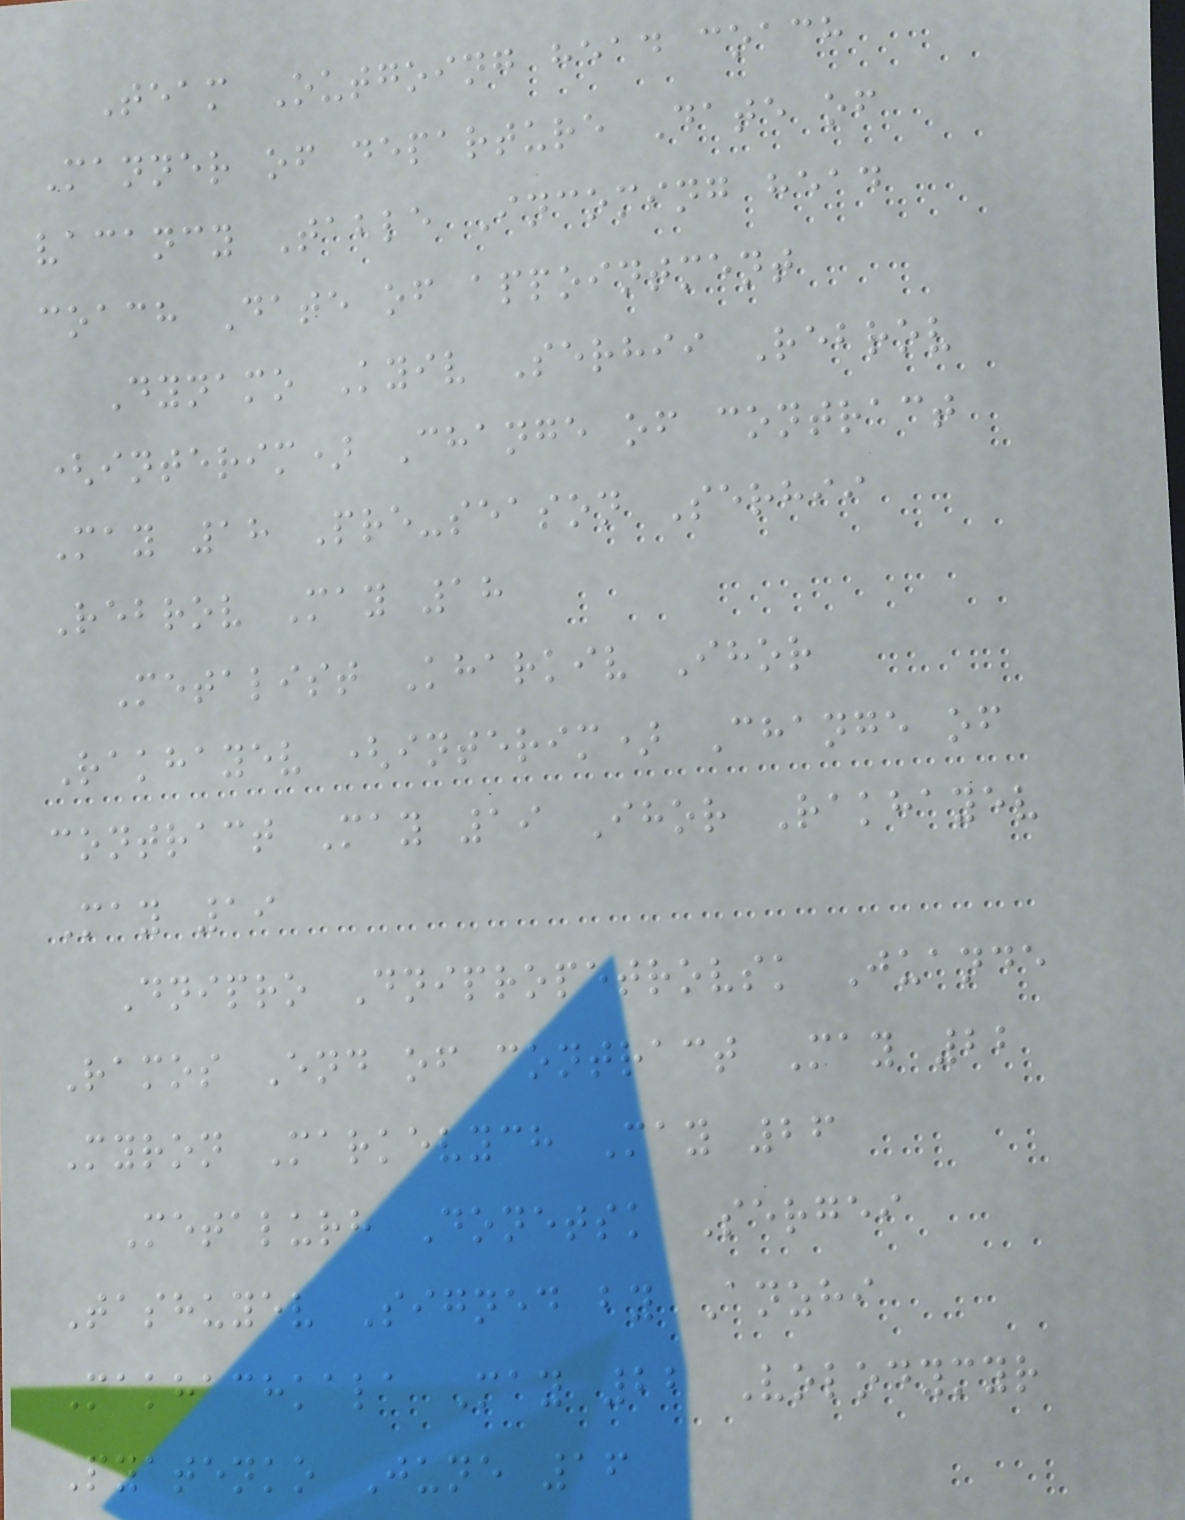Team Outgoing head coach
Manner of departure Date of
vacancy Table Incoming head
coach Date of appointment
Dynamo Kyiv Serhii Rebrov
(interim) Change of contract
May 18 Pre-season Serhii
Rebrov May 18
Metalist Kharkiv Ihor
Rakhayev (interim) Change of
contract May 19 Ihor Rakhayev
May 19
Dnipro Dnipropetrovsk Juande
Ramos End of contract May 22
Myron Markevych May 26
Metalurh Donetsk Sergei
Tashuyev Signed by Anzhi
Makhachkala May 22 Volodymyr
Pyatenko June 16
